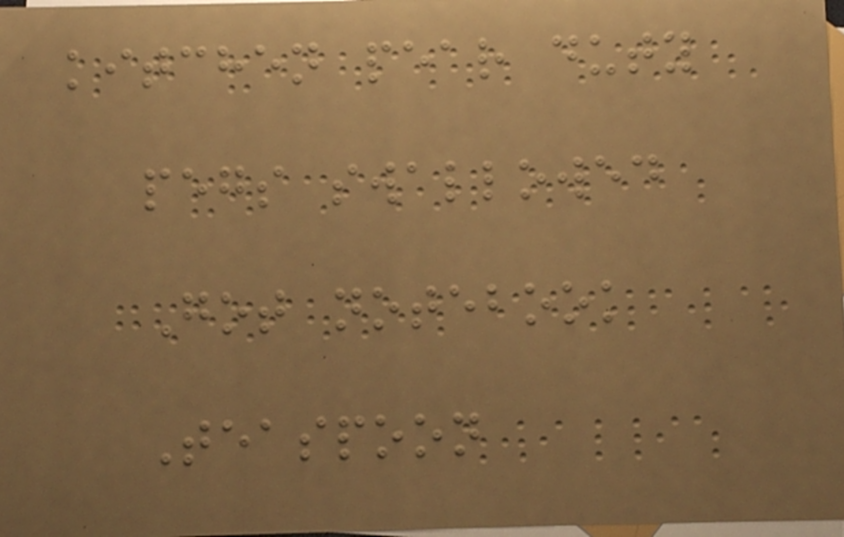kitchen pear duty
pegs swallowed
Got notebook
Teaspoon
